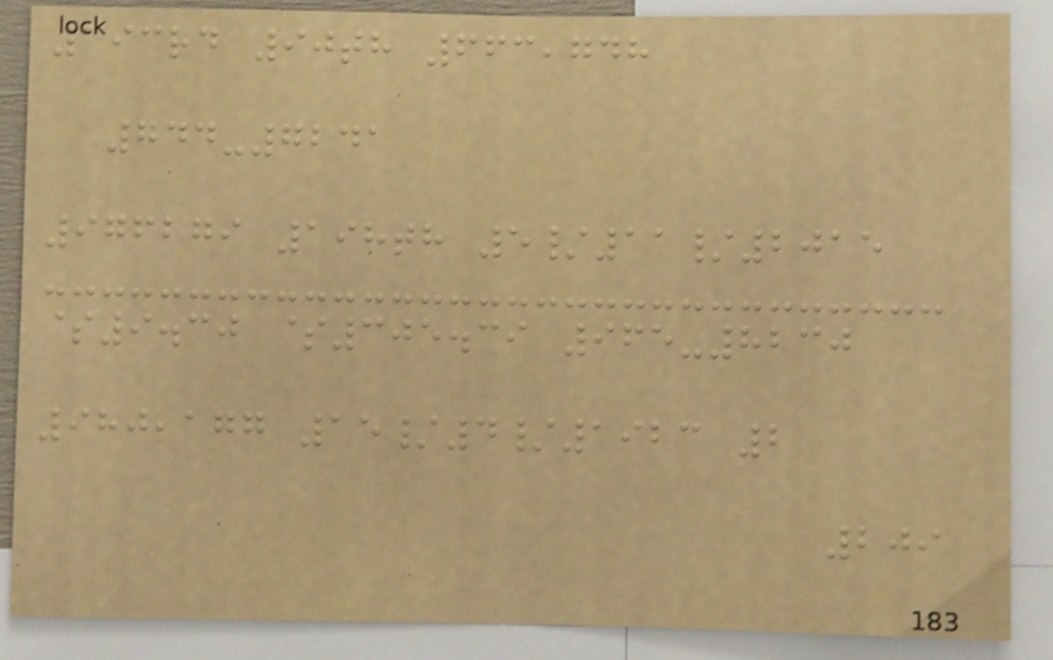193rd 90th 663,748
744-7241
976279 198th 5/11/2015
$9.30 $305.39 965-8230
980,177 15/4/1923 2
209
